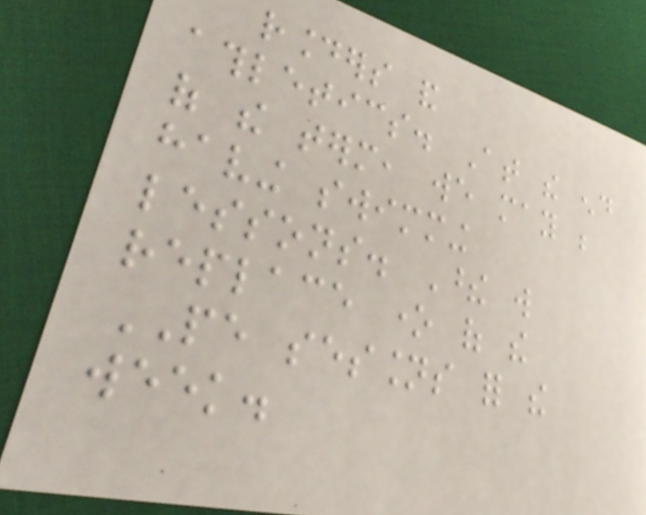rounders and
athletics. At the end
of the term, we may be
having swimming
lessons. These will
replace one of the
PE sessions for the
week.
